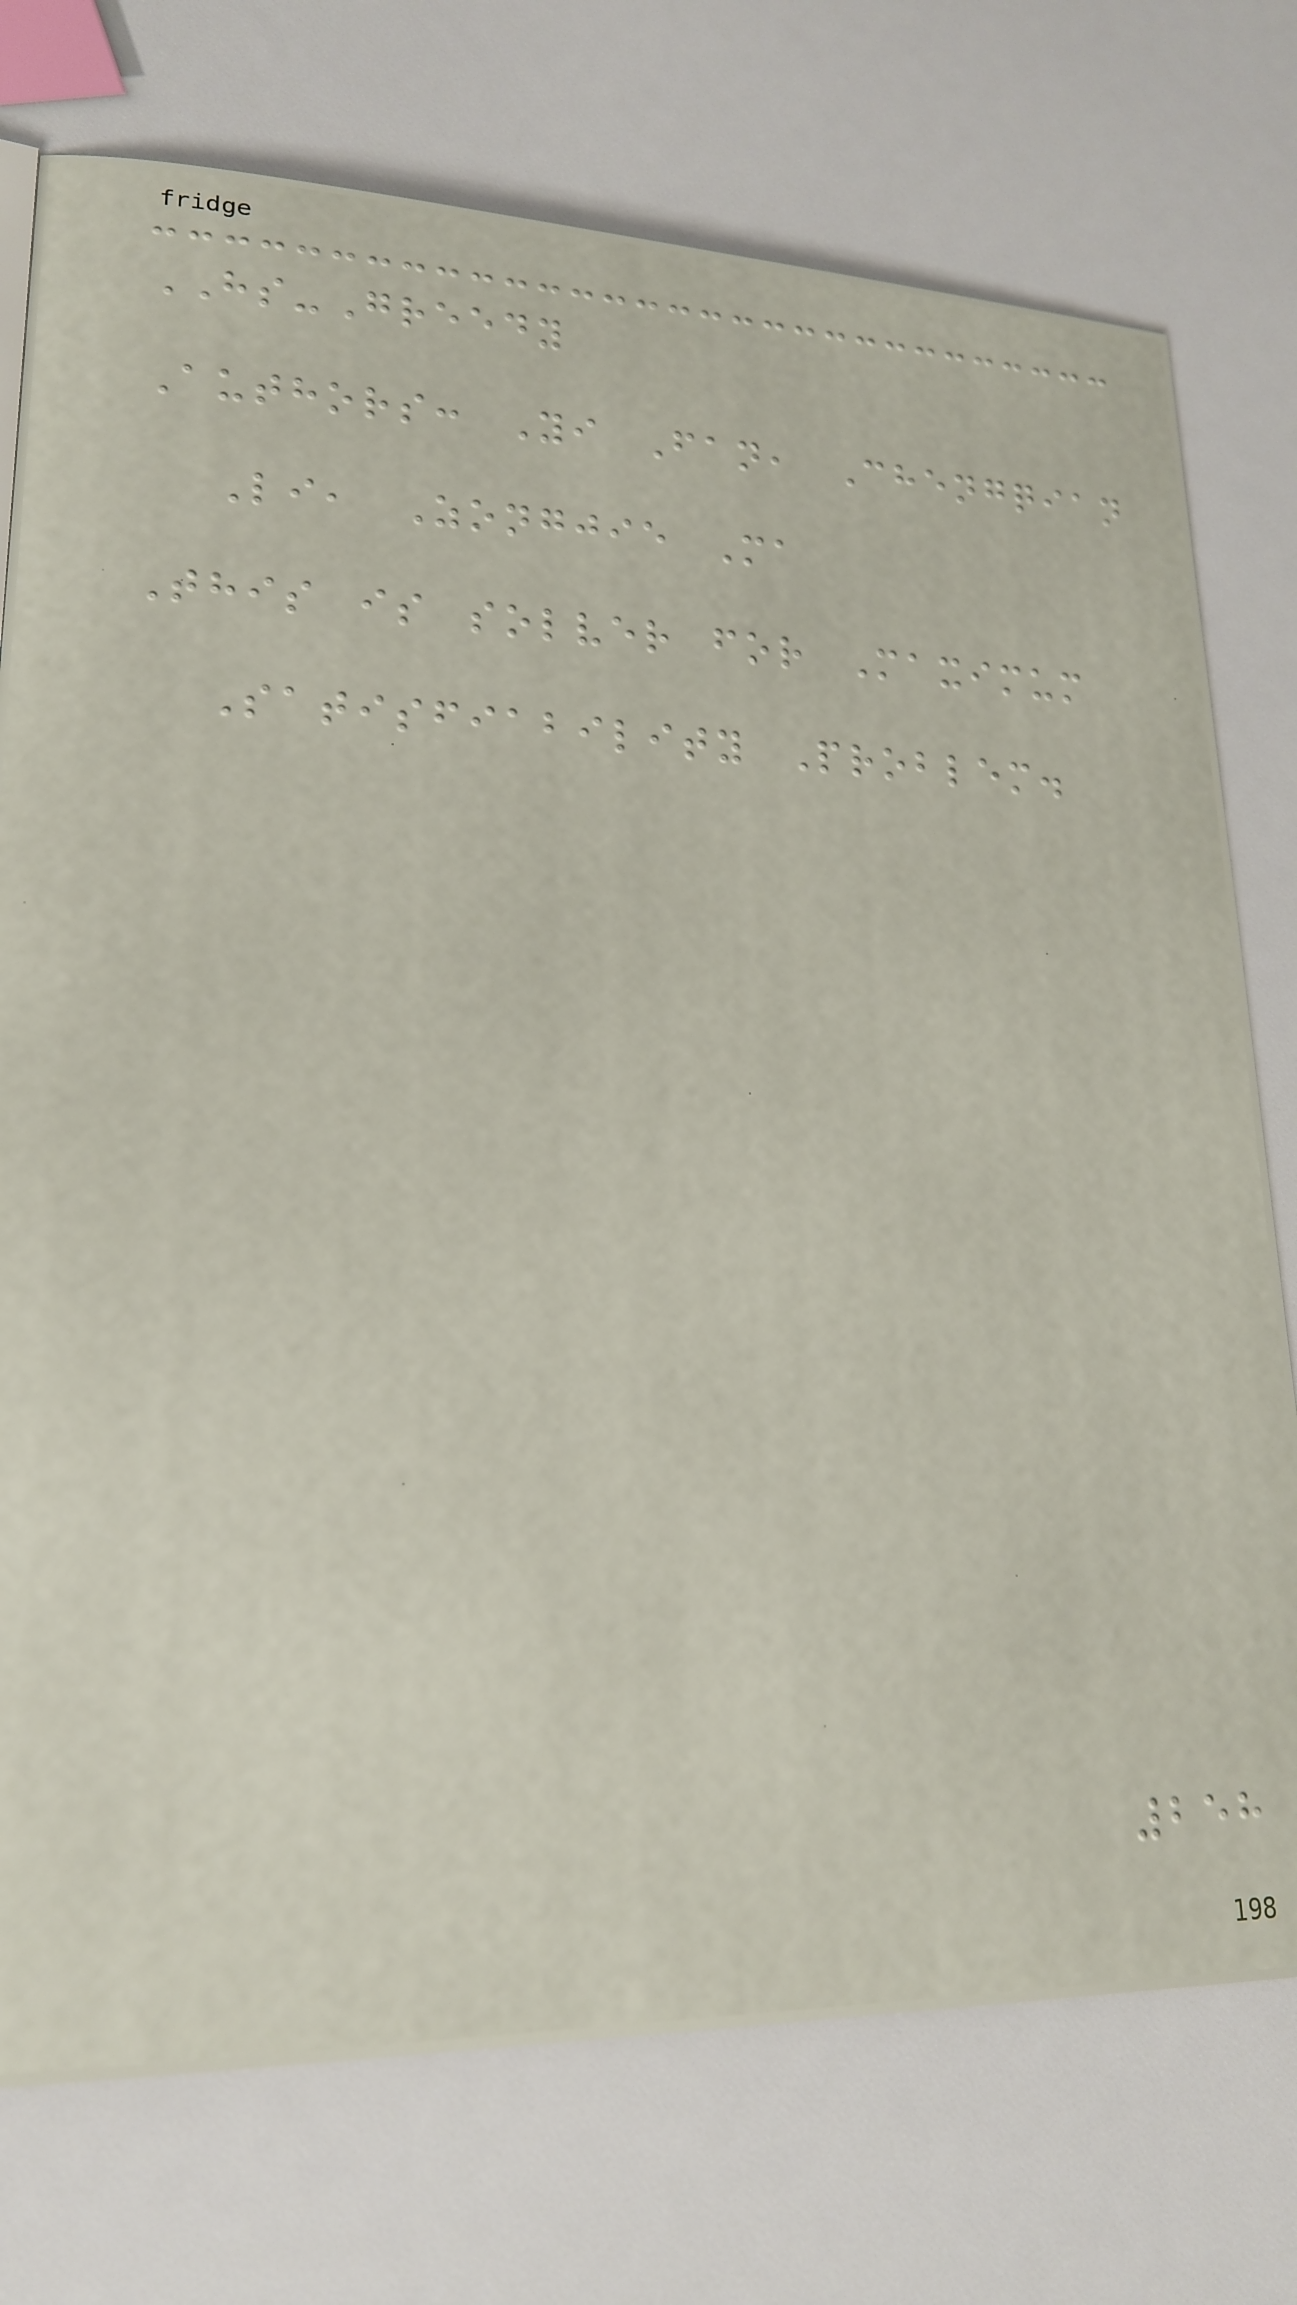HS-Greedy
Authors: Yi Fan, Chengqian
Li, Zongjie Ma
This is solver for Maximum
Satisfiability Problem.
258
